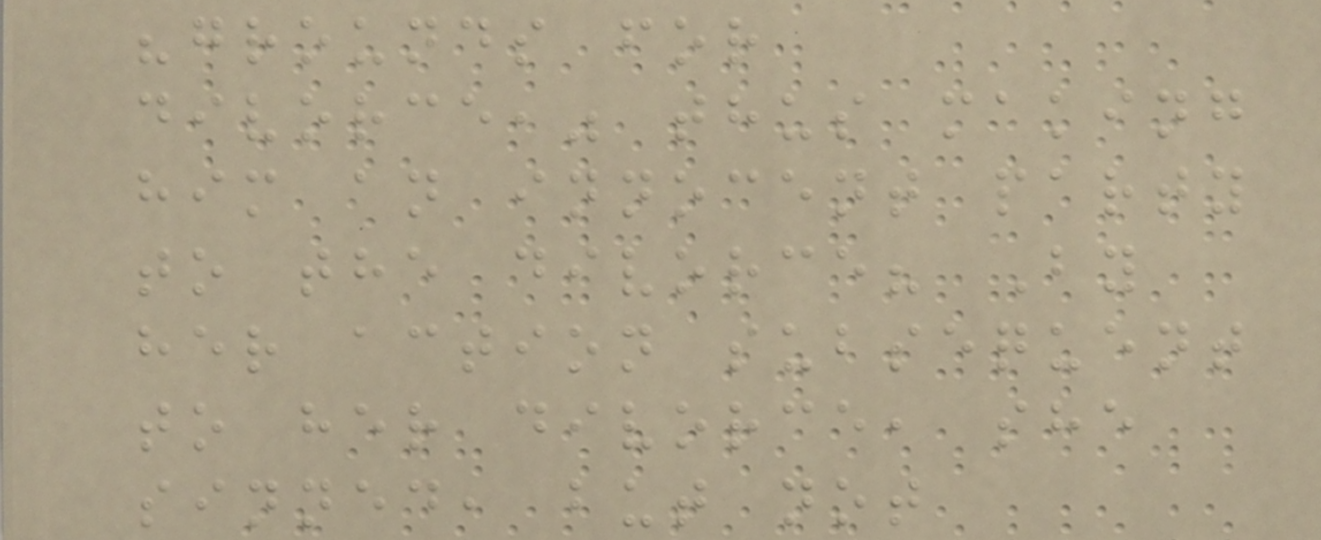"grounds for
divorce," thus making
him an innocent party
to the divorce? By
her action subsequent
to her divorce, she
sinned, but not
